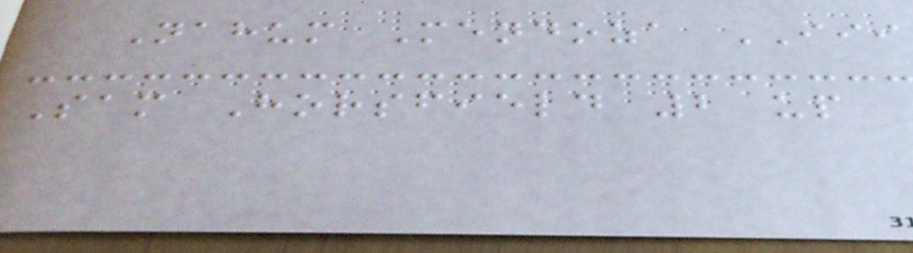Nahum Mendoza III
Sam Horsfield 2 up
